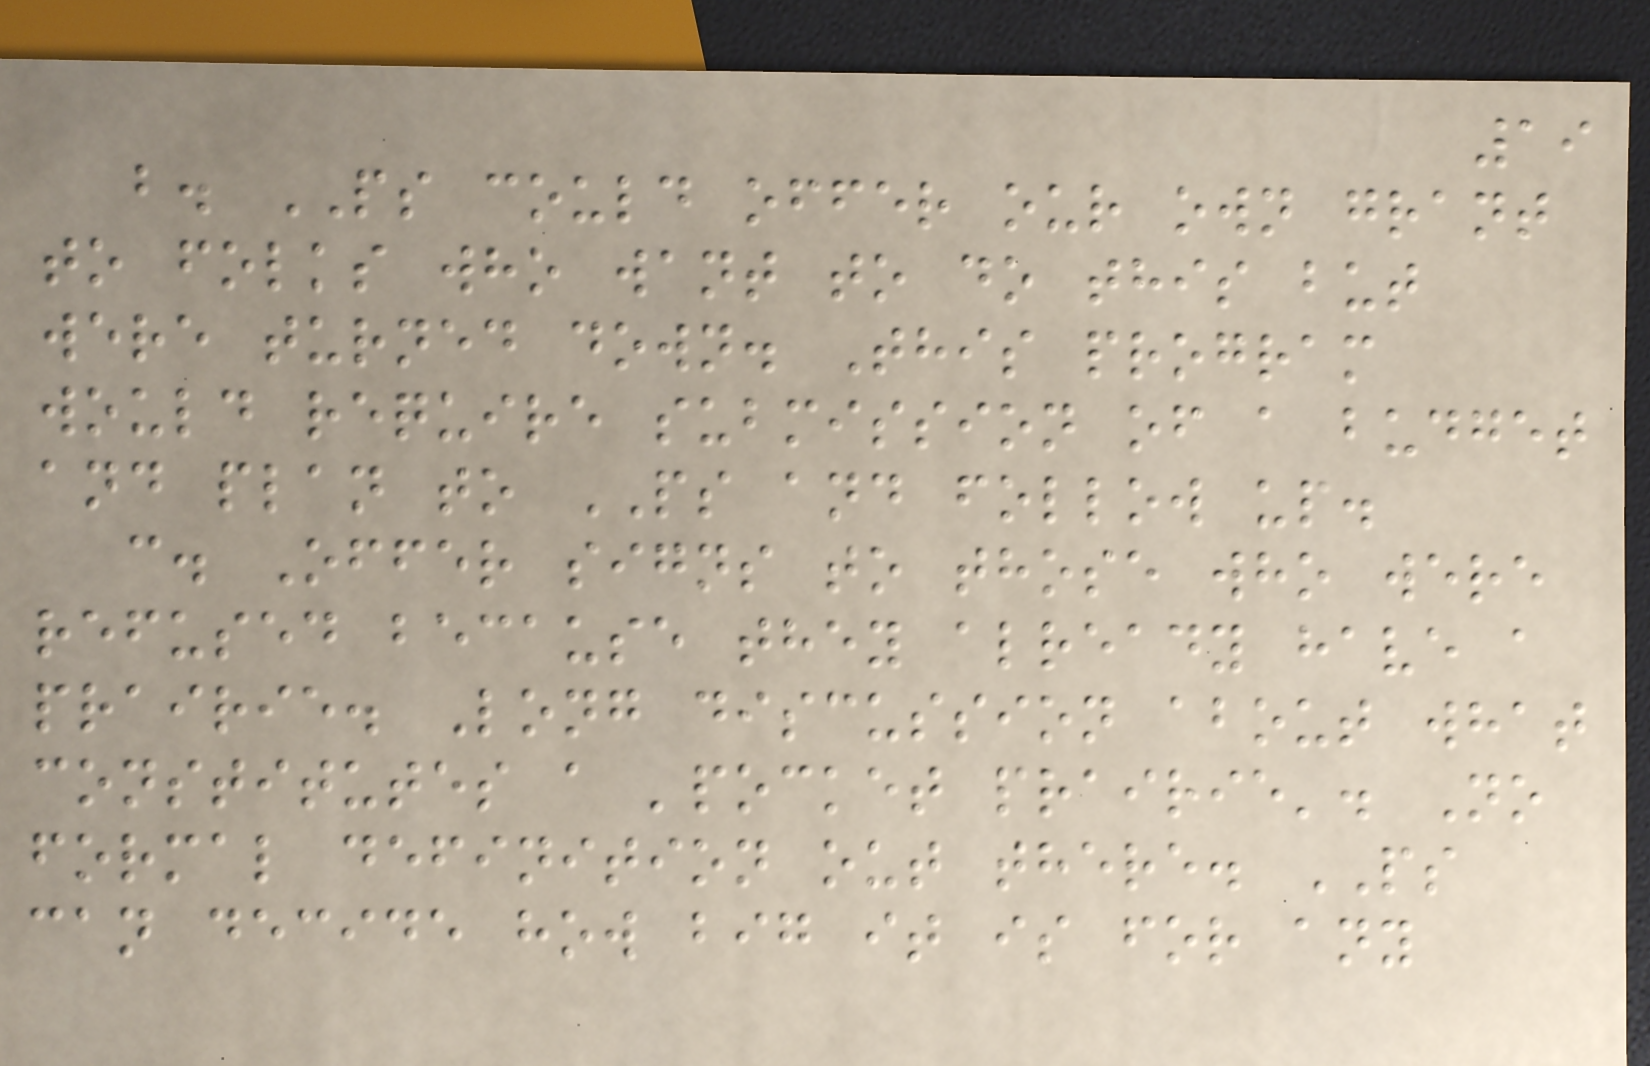19
b. PS could offer our own grant
to folks who want to do this but
were turned down. This program
would require submission of a budget
and plan to PS and follow up.
c. Offer signs to those who were
refused because they already have a
prairie. Long discussion about what
constitutes a 'pocket prairie'. No
formal definition out there. PS
can decide how big it is for any
